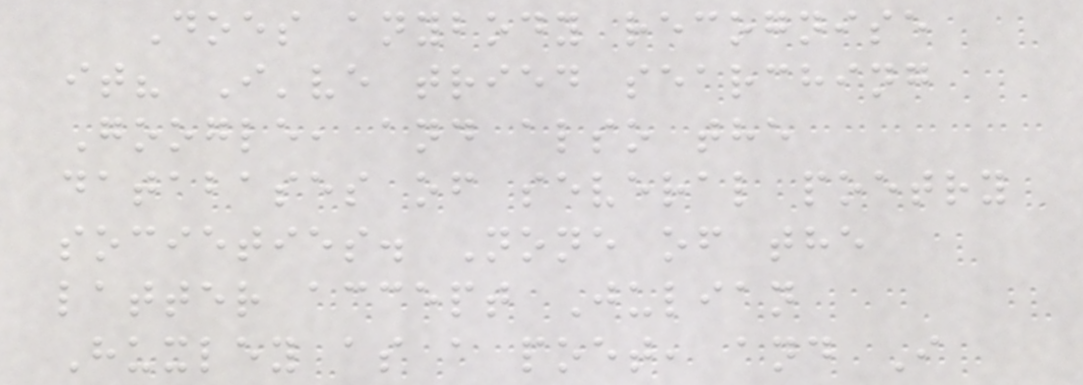Does anybody recognise
it? I've tried searching
Google, and also the
databases of several poetry
societies. None of the
latter accept Julian
Huxley as a poet, and I
